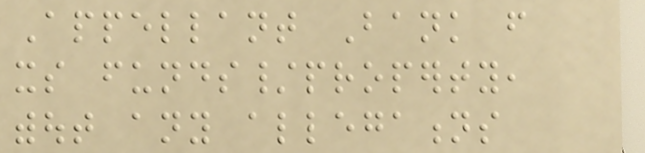Appellant Bank from
its funds/property,
without any allegations
